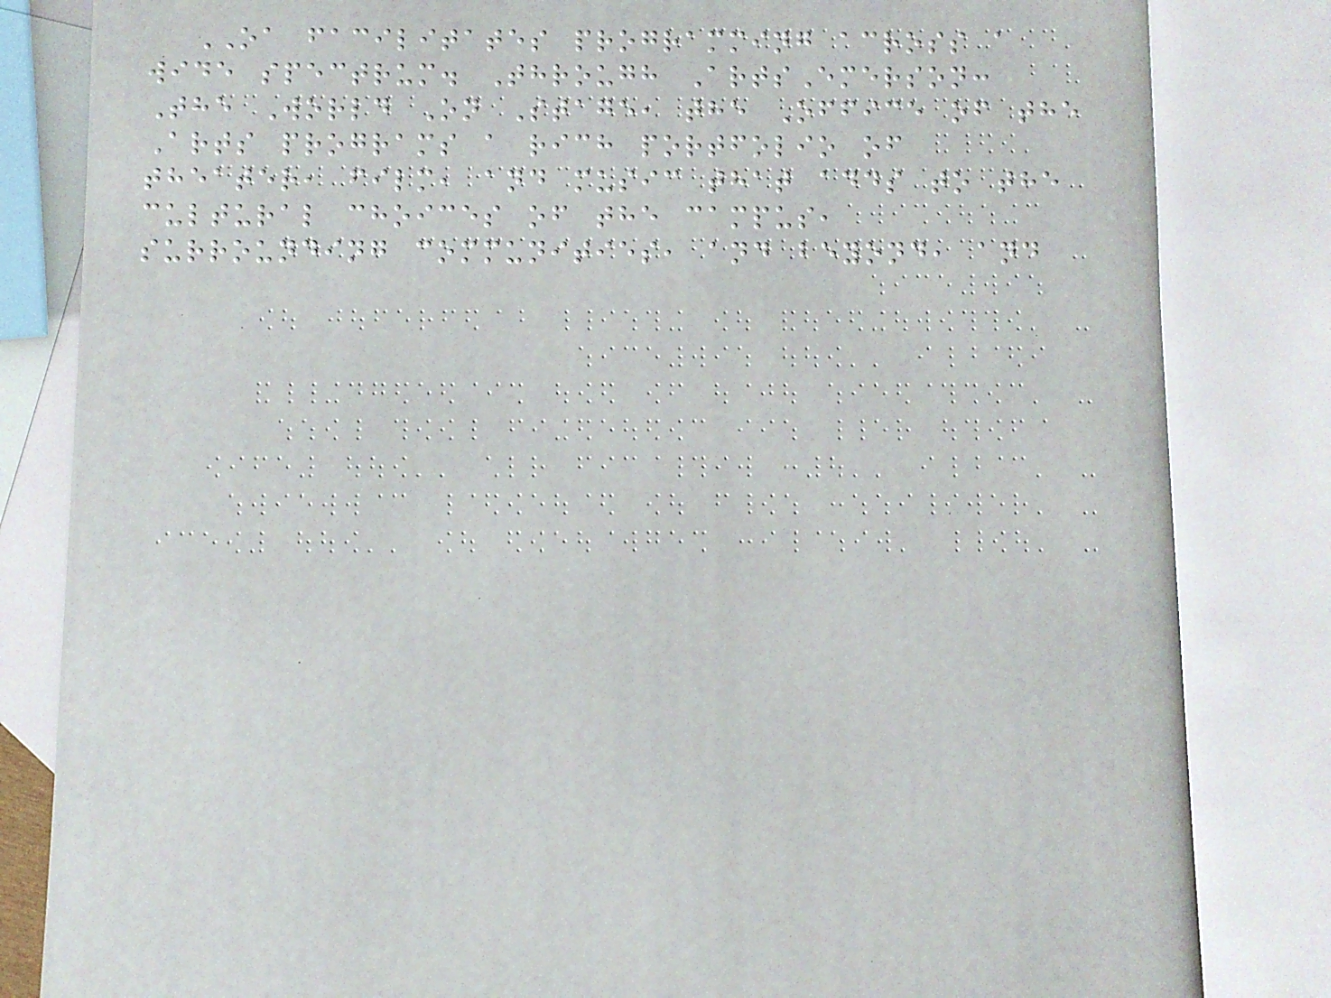OA facilitates programming across a
wide spectrum. Through ArtsEmerson:
The World On Stage, the Office of the
Arts programs a rich portfolio of
theater, film, and music that adds to the
cultural choices of the campus,
surrounding communities, and beyond, and
